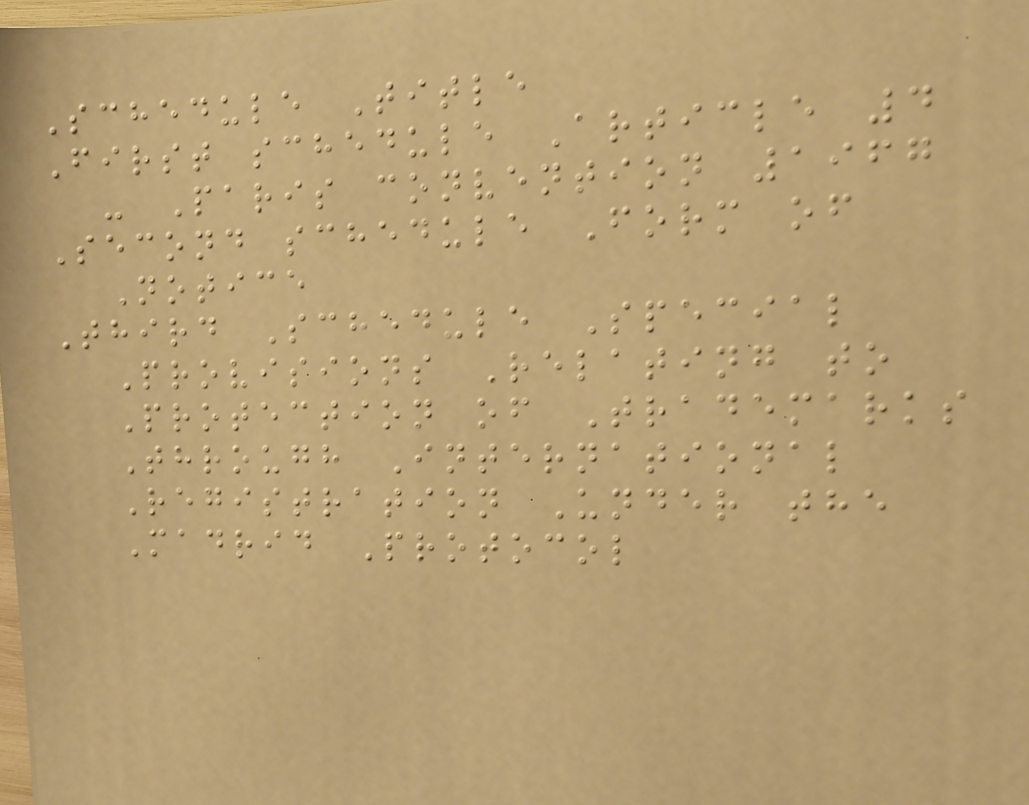Schedule Title
First schedule Article 4
- Paris convention 1967
Second schedule Form of
Notice
Third Schedule Special
Provisions Relating to
Protection of Trademarks
Through International
Registration Under the
Madrid Protocol
